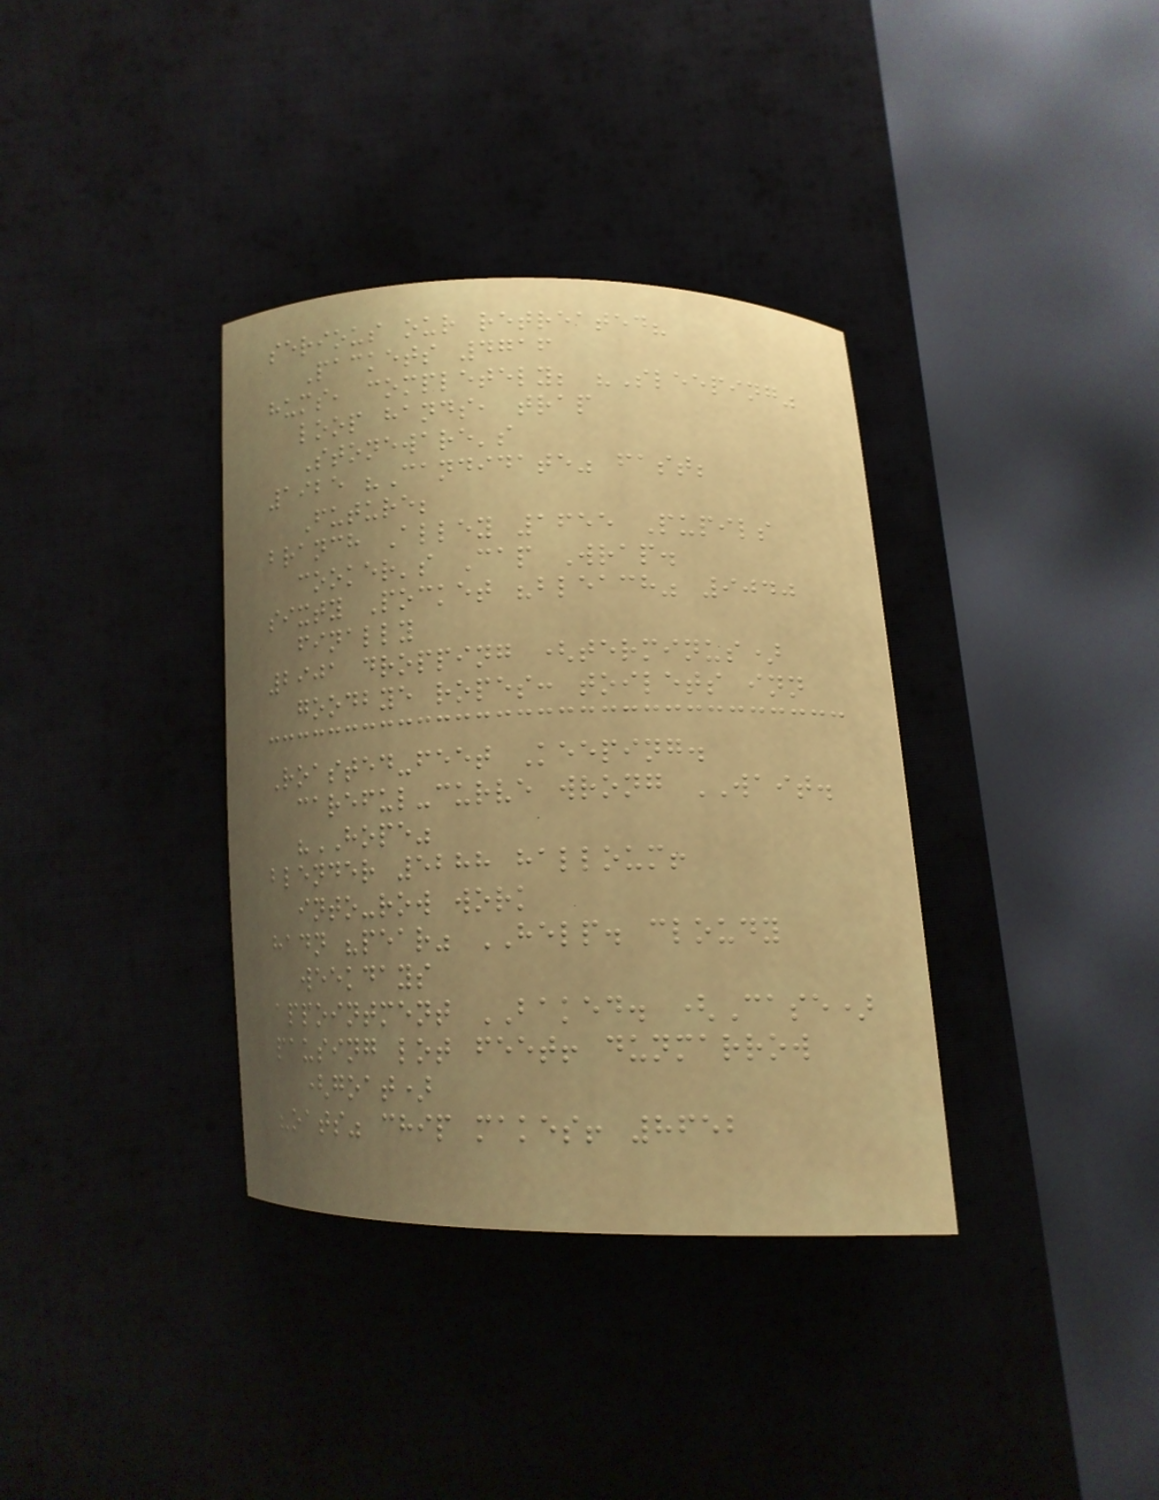serious our retreated?
Packets 4716
hums, completely; "Sleeping"
loop hands, trap
Stoneware's
1925 "Candidate" fast;
Future;
branch Alley 1655 Pupils
cooker's Cap Wrap.
sixty Pocket "bleach" 9040
finally
2901 dropping (terminus)
goodbye ropes: toilets inn
Roasted-feet Keeping.
careful-curve wrong WAIT.
"HOPE"
blender 5288 halloum!
into-row work
hadn "pear" HELP. cloudy
weekdays
appointment BAKED. (Case)
pausing lot feet! dunmarrow
(goat)
"oats" chip makes! 8652
